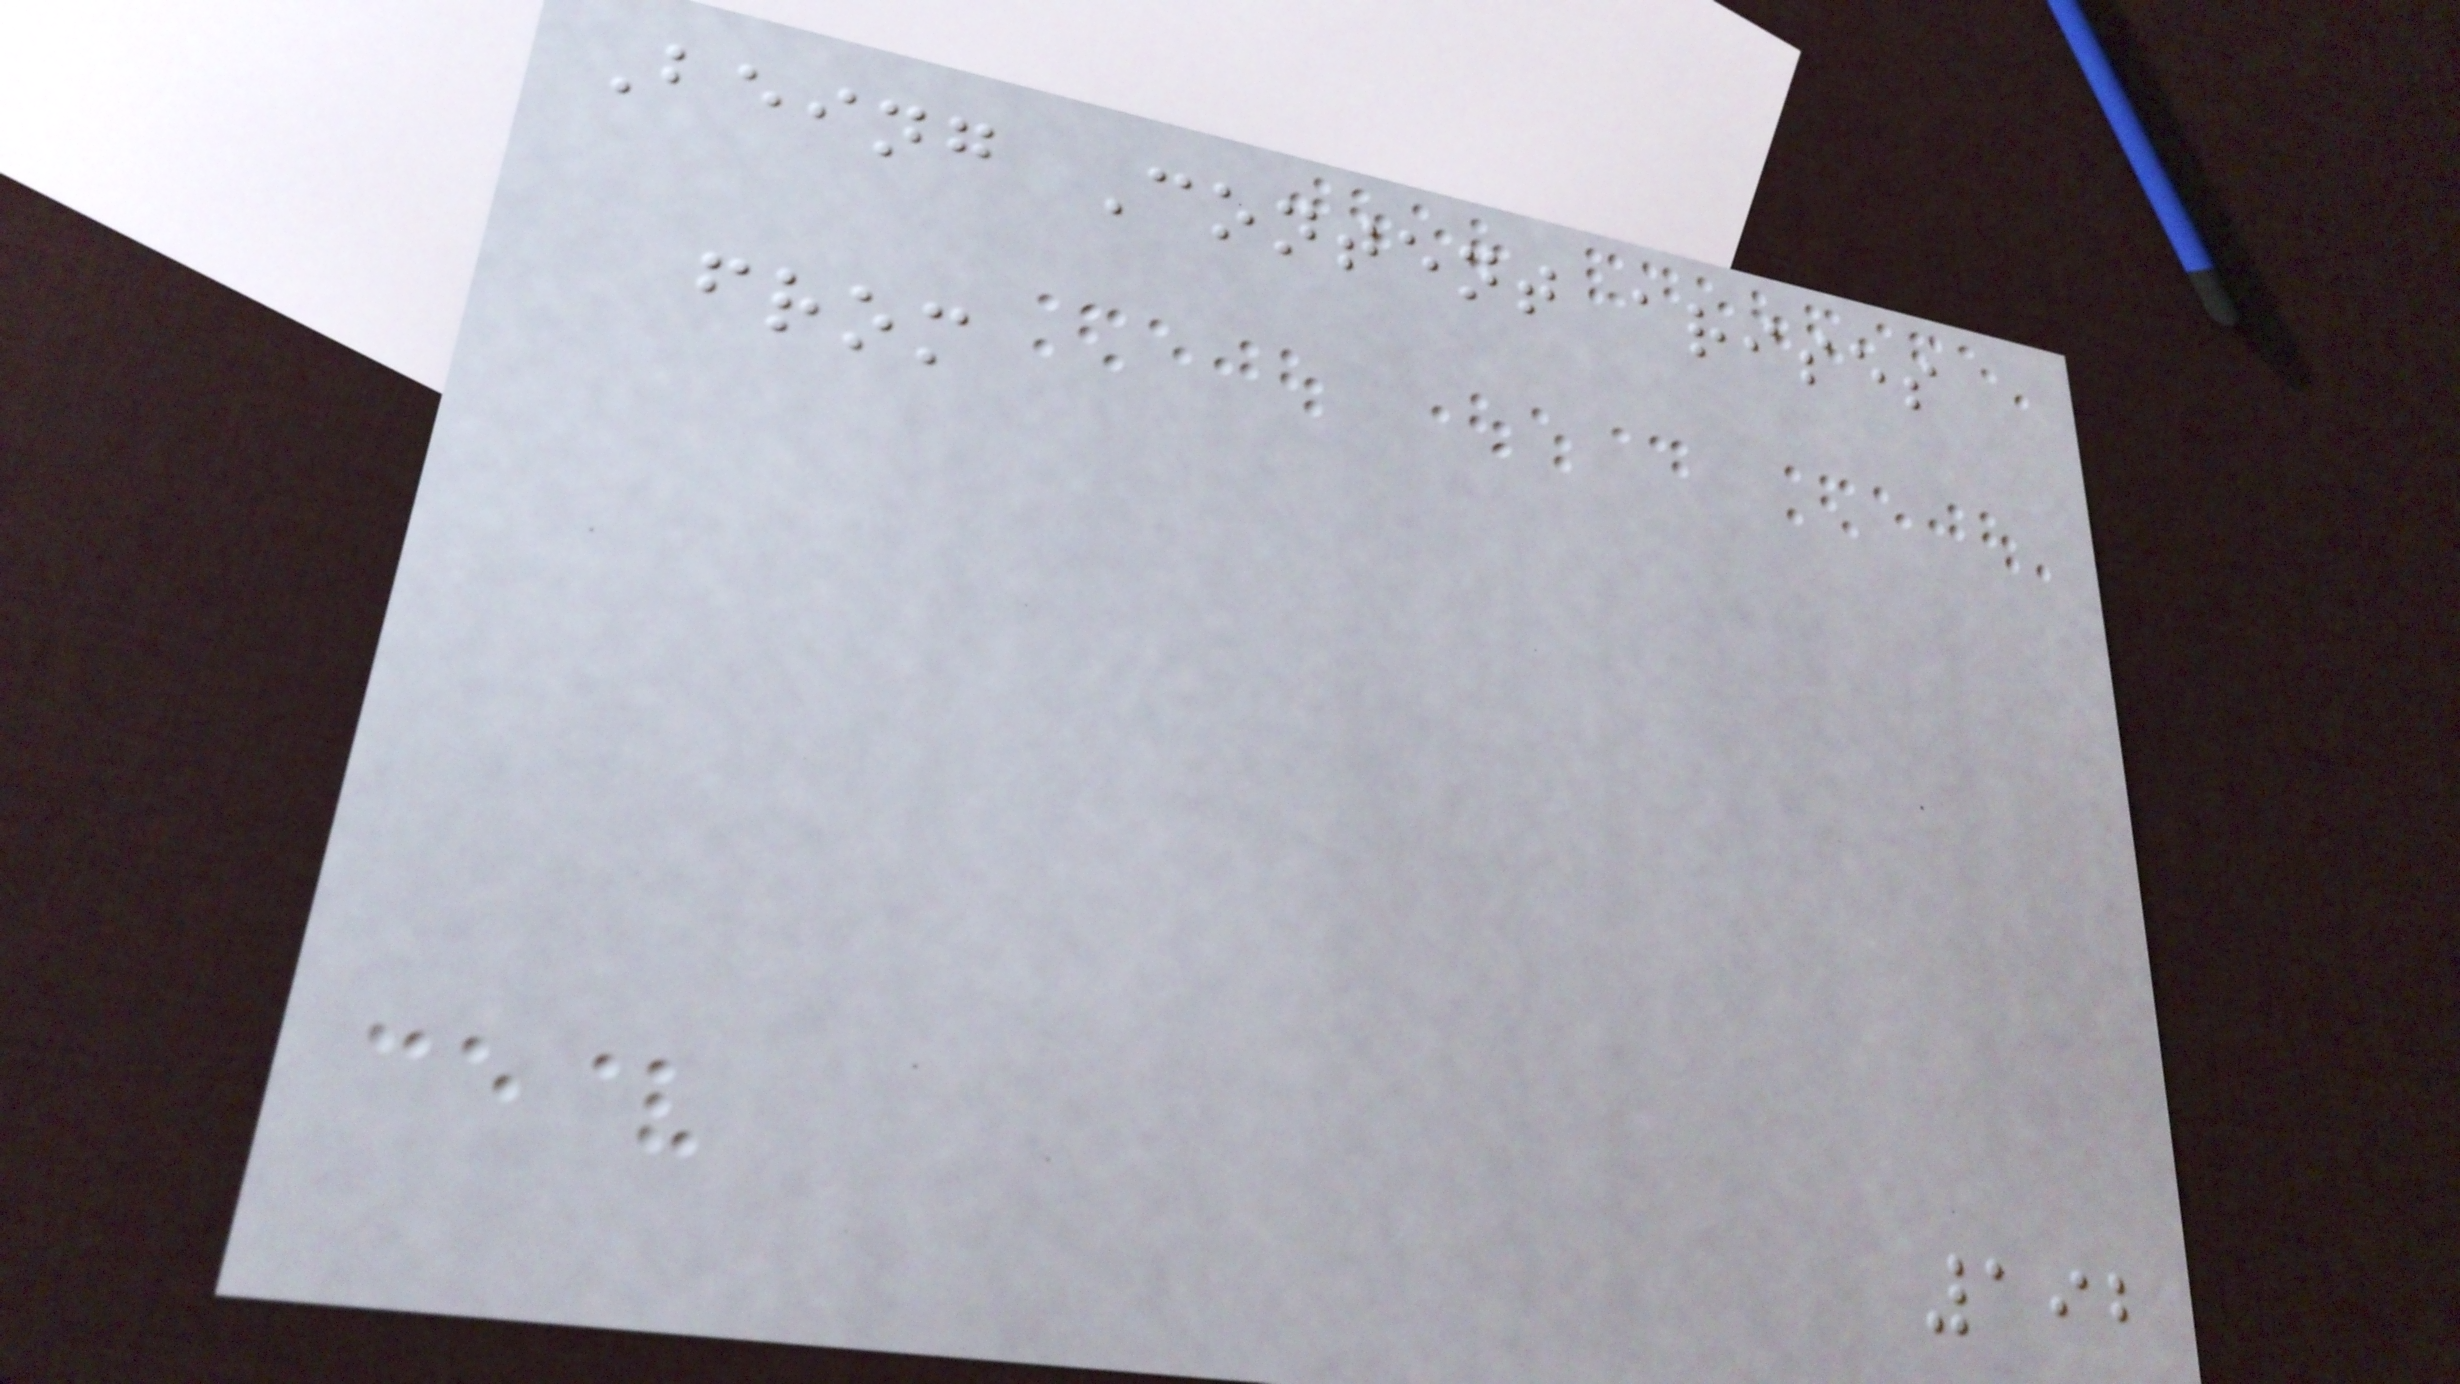Being Content arises
from
192
